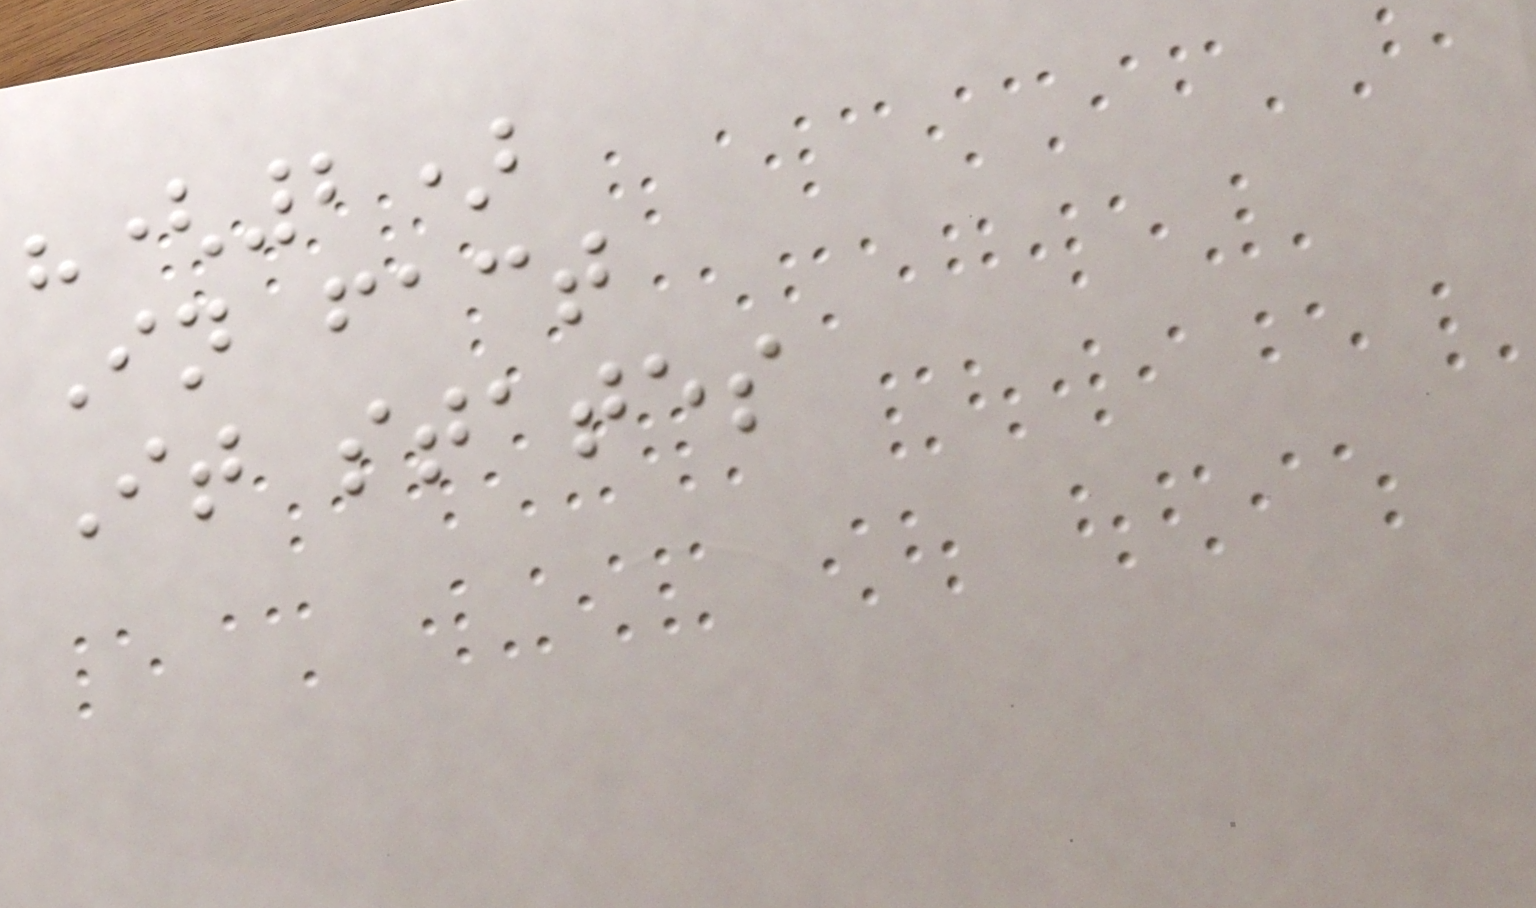"(2)
In fact
It states
